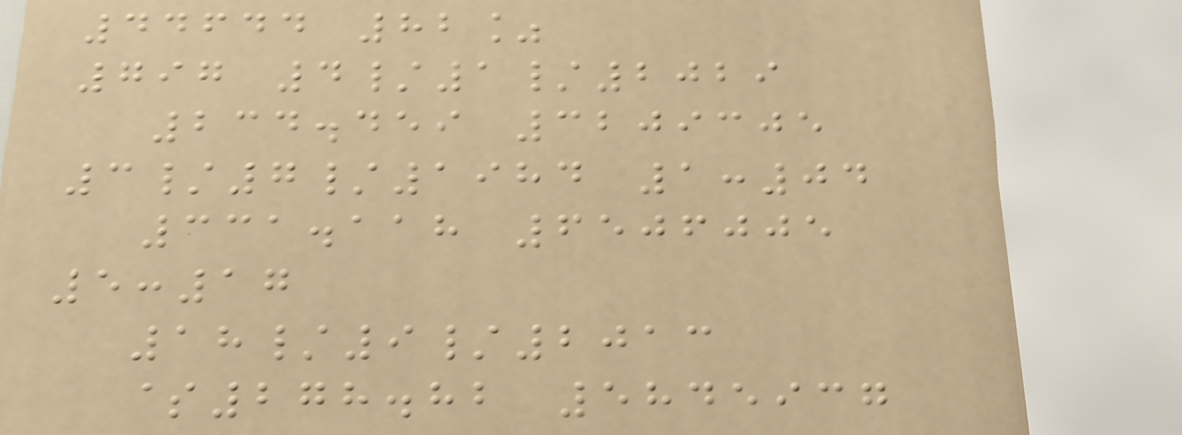44644 82%
797 4/1/2029
234.459 3209305
3/7/1984 1:04
331.118 6506005
5:17
18/9/2013
$278.82 5845937
